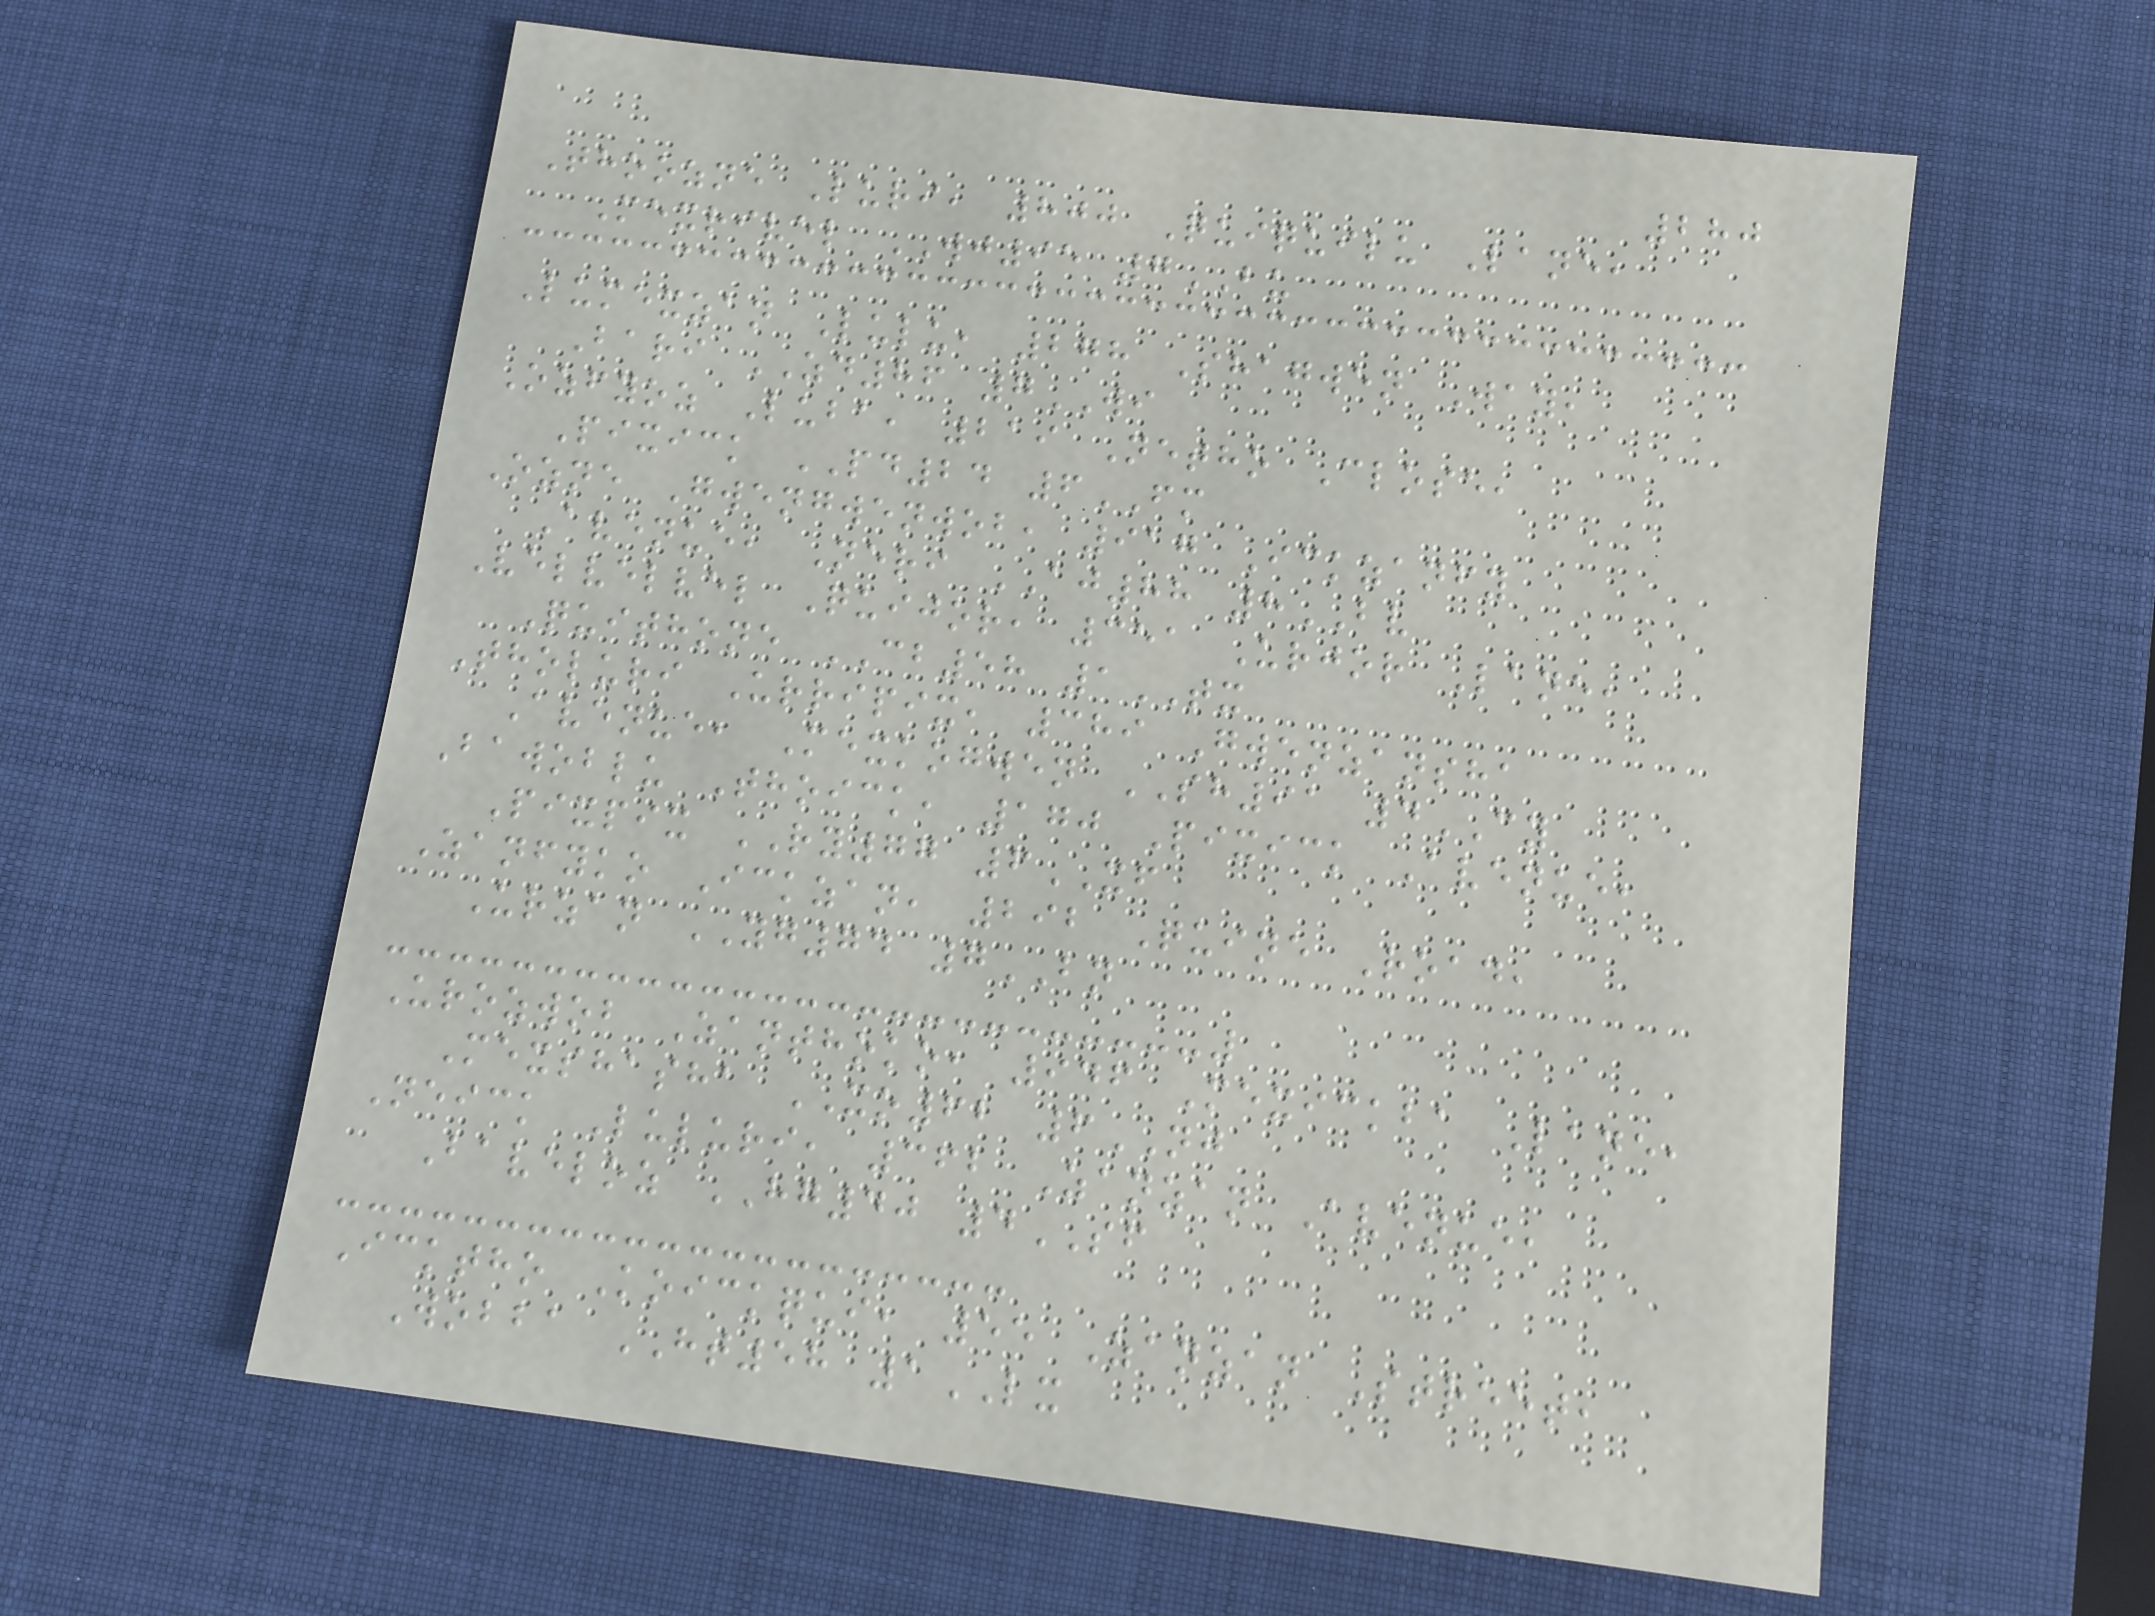280
Thoozne Luri, 800 Quiquilu Lane,
Mexrivel WJ95 7BU
Lumexzan Lulu, 278 Shagwen Way,
Bari ZD86 7WI
Ozfyoz Luba, 219 Netho Close,
Pixick PD24 6FM
Ozne Gwengwenwob, 917 Ickzanfy
Avenue, Neri AJ88 8BV
Velvelvel Quijor, 351 Urjor Lane,
Quithone CB58 1TX
Tholuri Urripix, 389 Gwenzansha
Avenue, Mexkogwen SH91 4CY
Bawoblu Thoick, 170 Pixick Avenue,
Pixpix RY77 6XF
Zanfyko Ickzan, 292 Quine Road,
Urzan YG74 7BN
Urozwob Zanthoko, 946 Mexickba Lane,
Mexshasha XO62 6NJ
Neick Luluri, 362 Zanzan Avenue,
Baveloz HG40 4SF
Icktho Koickqui, 55 Zanzan Street,
Wobba HT58 1LX
